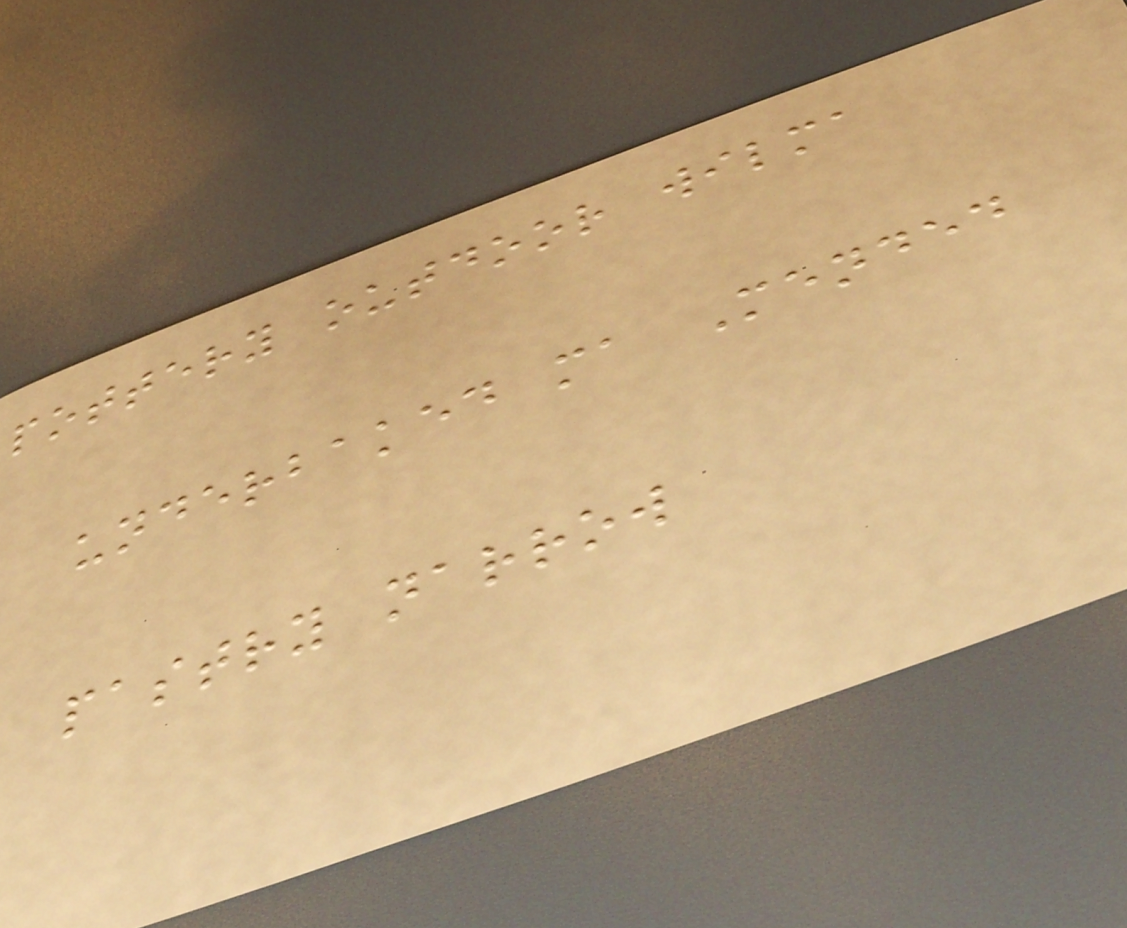pottery outdoor wilma
underbaked ma Mended
pastry narrow
